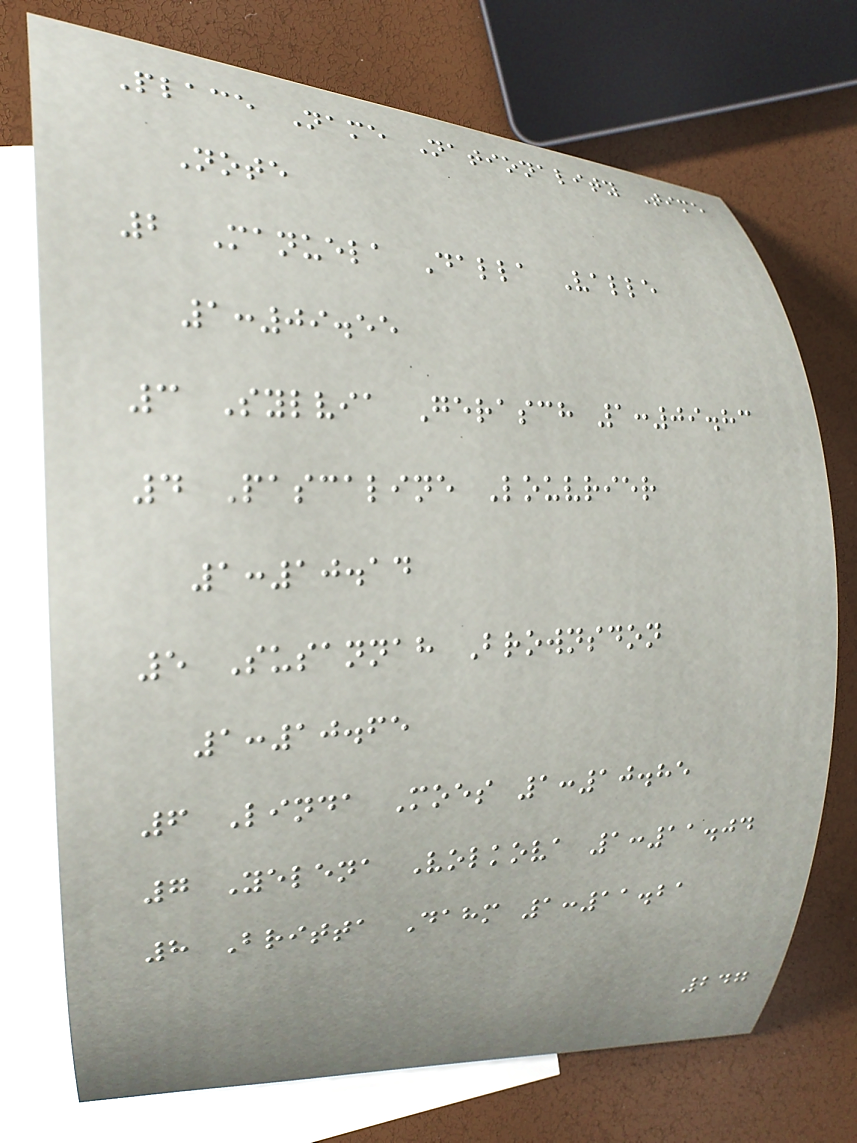Place Name Nationality Time
Note
2 Manuela Dalla Valle
1:09.55
3 Sylvia Gerasch 1:09.83
4 Pascaline Louvrier
1:10.14
5 Susannah Brownsdon
1:10.65
6 Linda Moes 1:10.85
7 Yelena Volkova 1:11.04
8 Britta Dahm 1:11.21
247
